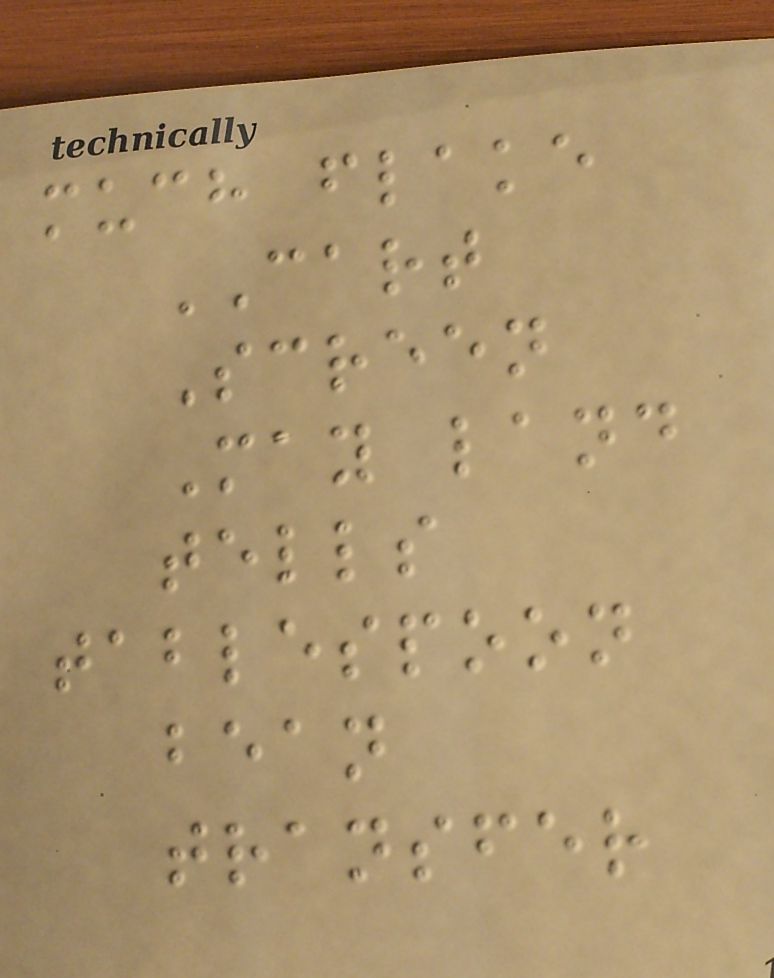much flake
CART
Screen
May land
tells
tablespoon
bean
transfer
